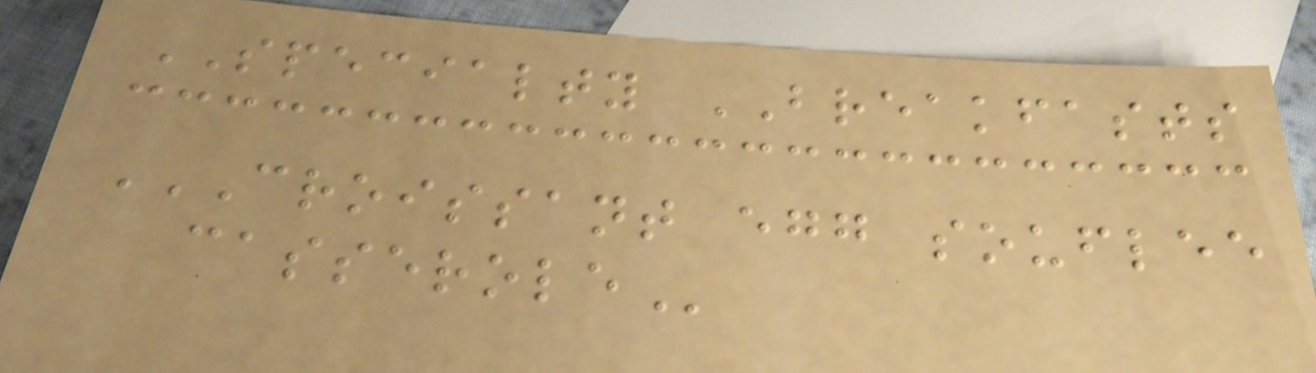SPECIALTY BREAKFASTS
CROISSANT EGG SOUFLEE
CASSEROLE
